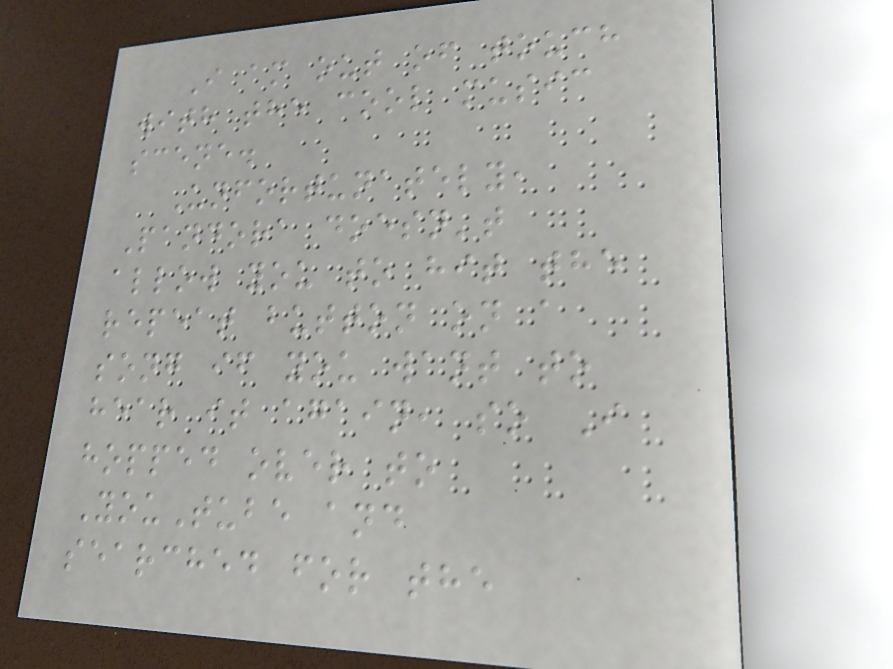I am out of touch
with the cool music
scene.
Unfortunately,
Pandora doesn't
allow you to hit the
repeat button on a
song if you want to
hear it again, so I
hopped over to
YouTube and
searched for the
